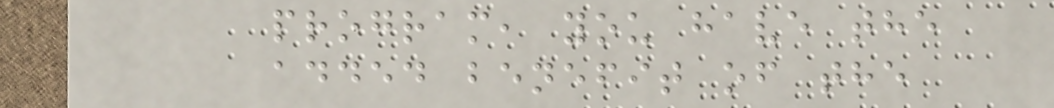program, you have the
added benefit of the
